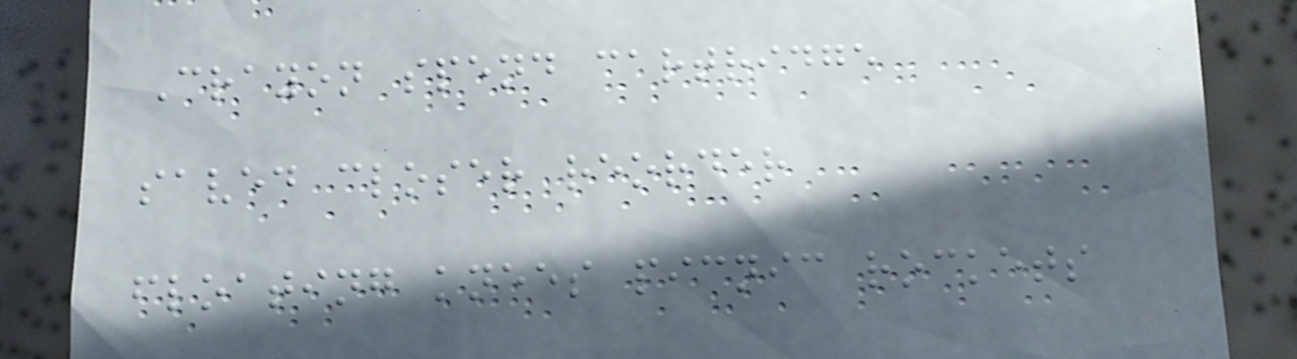Crayon spend cartridge
saved closer reorder
floating knees picnic rockets
